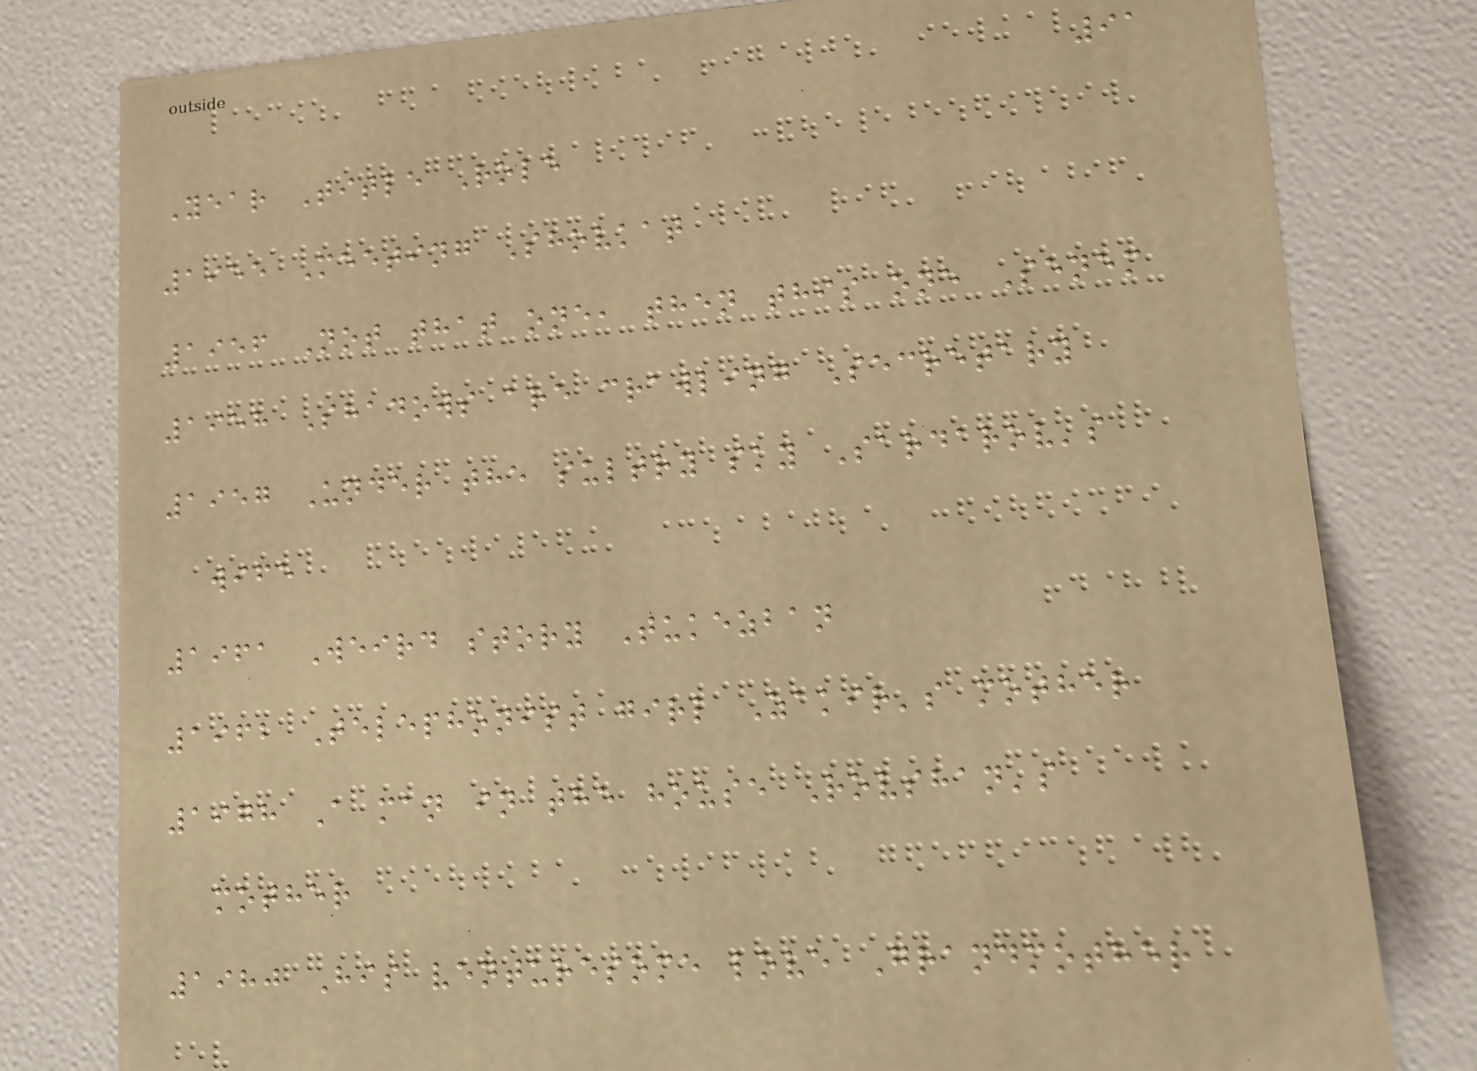91
Year Title Role
1955 Meeting Shovkat
1956 Not that one, then this one Senem
1958 Shadows are crawling Secretary
1957 Under the sultry sky Sardarov's
wife
1961 Weird story Tukezban
1962 Telephonist girl Zakir's mother
1978 A man in the house Rovshan's
mother
1980 His venturesome love Grandmother
